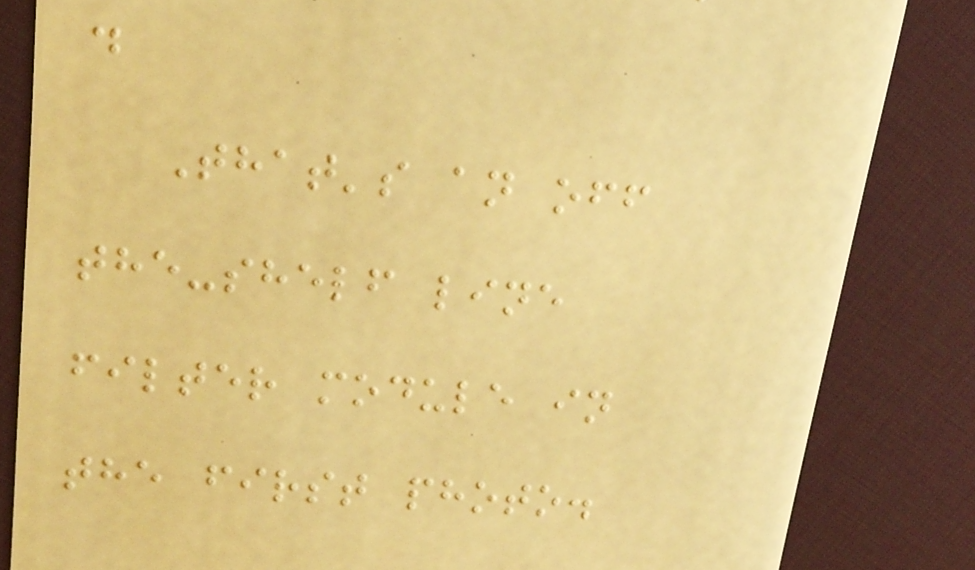.
That's an off
the-shelf line
filter module in
the first photo.
